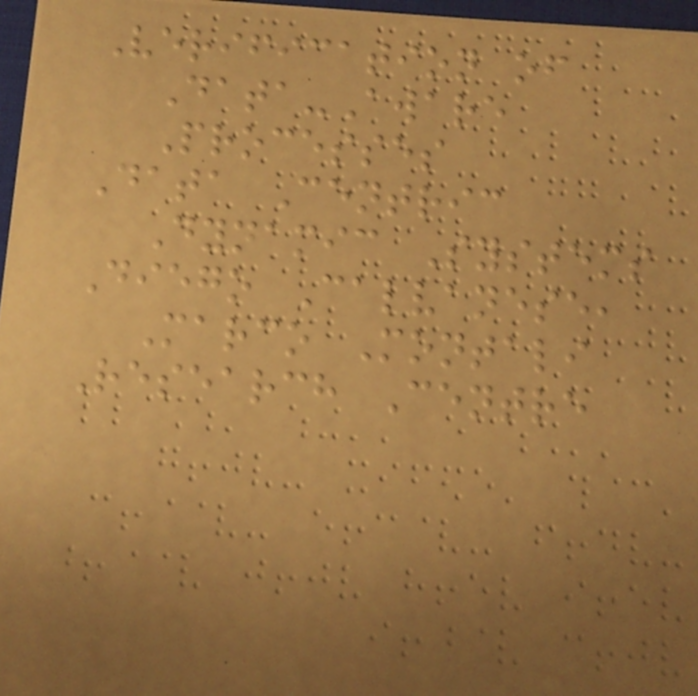Verification of
Data-Aware
Processes
Data Centric
Dynamic Systems
Diego Calvanese,
Marco Montali
Research Centre
